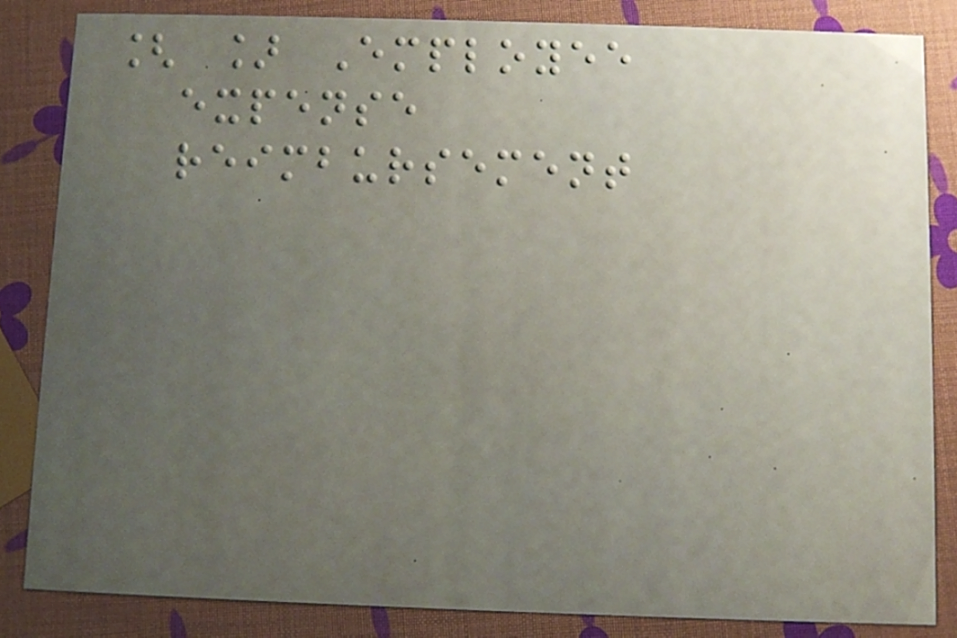[ ] Employee
expense
reimbursement
